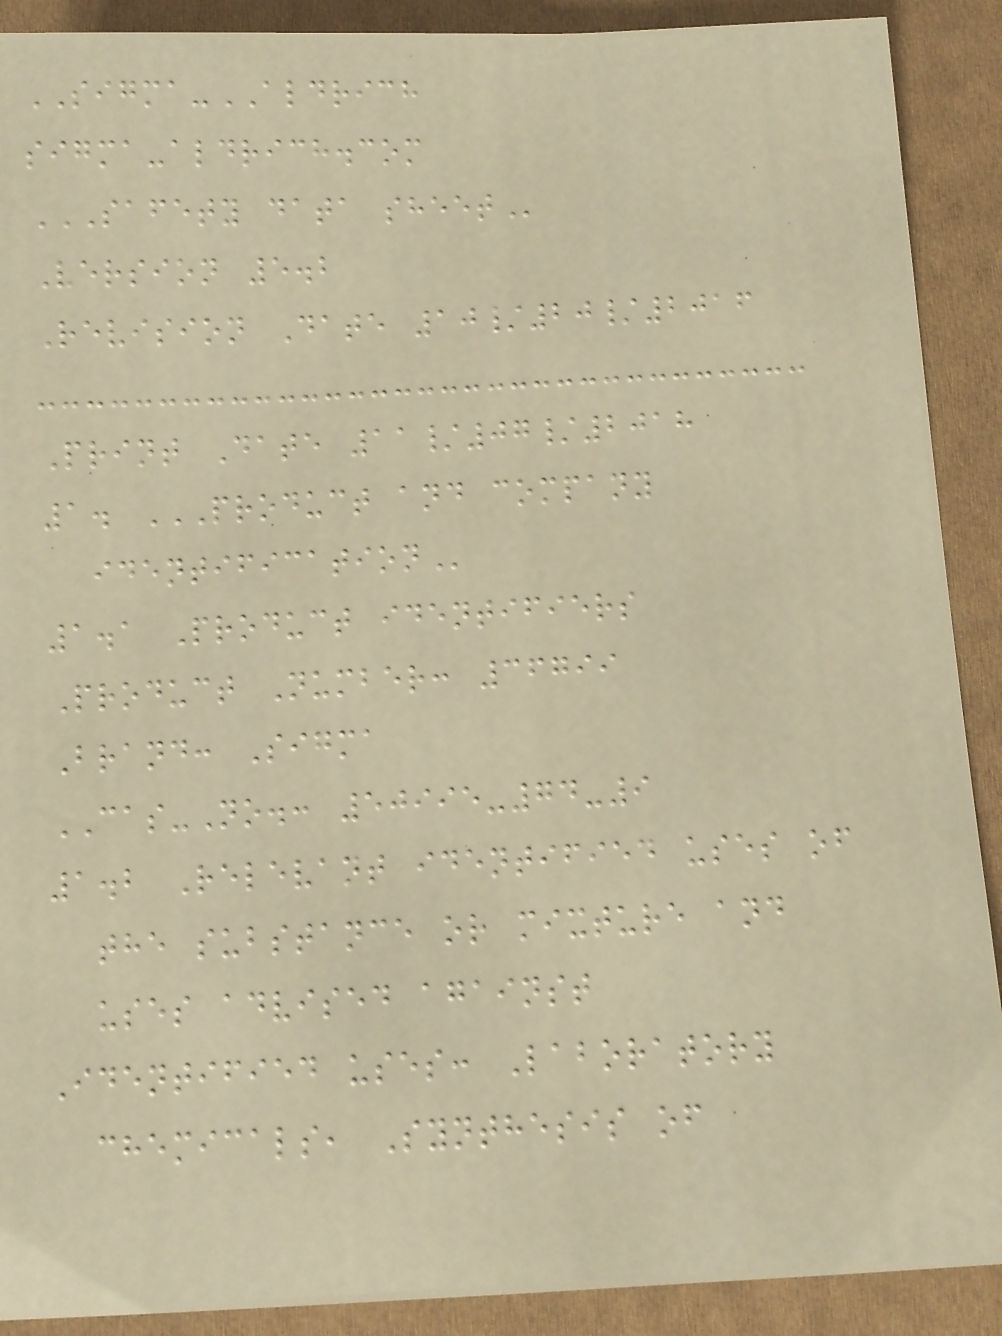SIGMA-ALDRICH
sigma-aldrich.com
SAFETY DATA SHEET
Version 5.2
Revision Date 10/20/2016
Print Date 11/07/2018
1. PRODUCT AND COMPANY
IDENTIFICATION
1.1 Product identifiers
Product Number: 36799
Brand: Sigma
CAS-No.: 50995-74-9
1.2 Relevant identified uses of
the substance or mixture and
uses advised against
Identified uses: Laboratory
chemicals, Synthesis of
